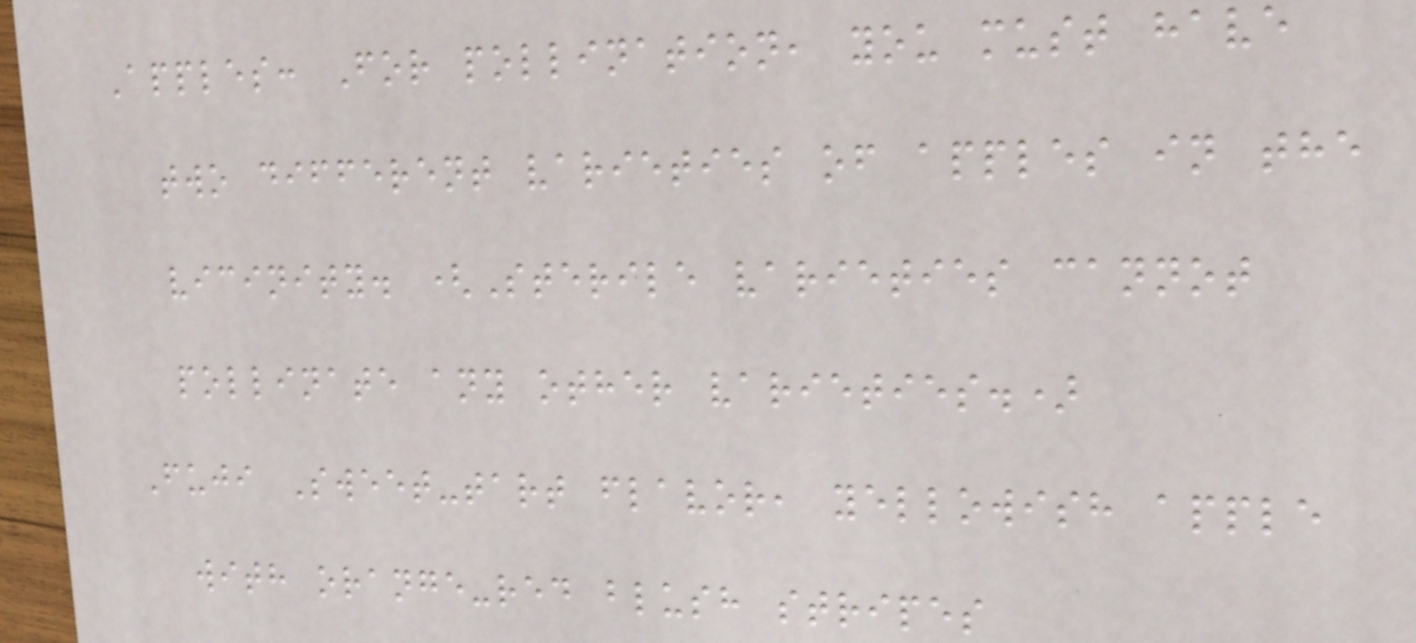Apples: For pollination, you must have
two different varieties of apples in the
vicinity. (Sterile varieties cannot
pollinate any other varieties.)
Fuji Sweet-tart flavor, yellowish apple
with orange-red blush stripes
